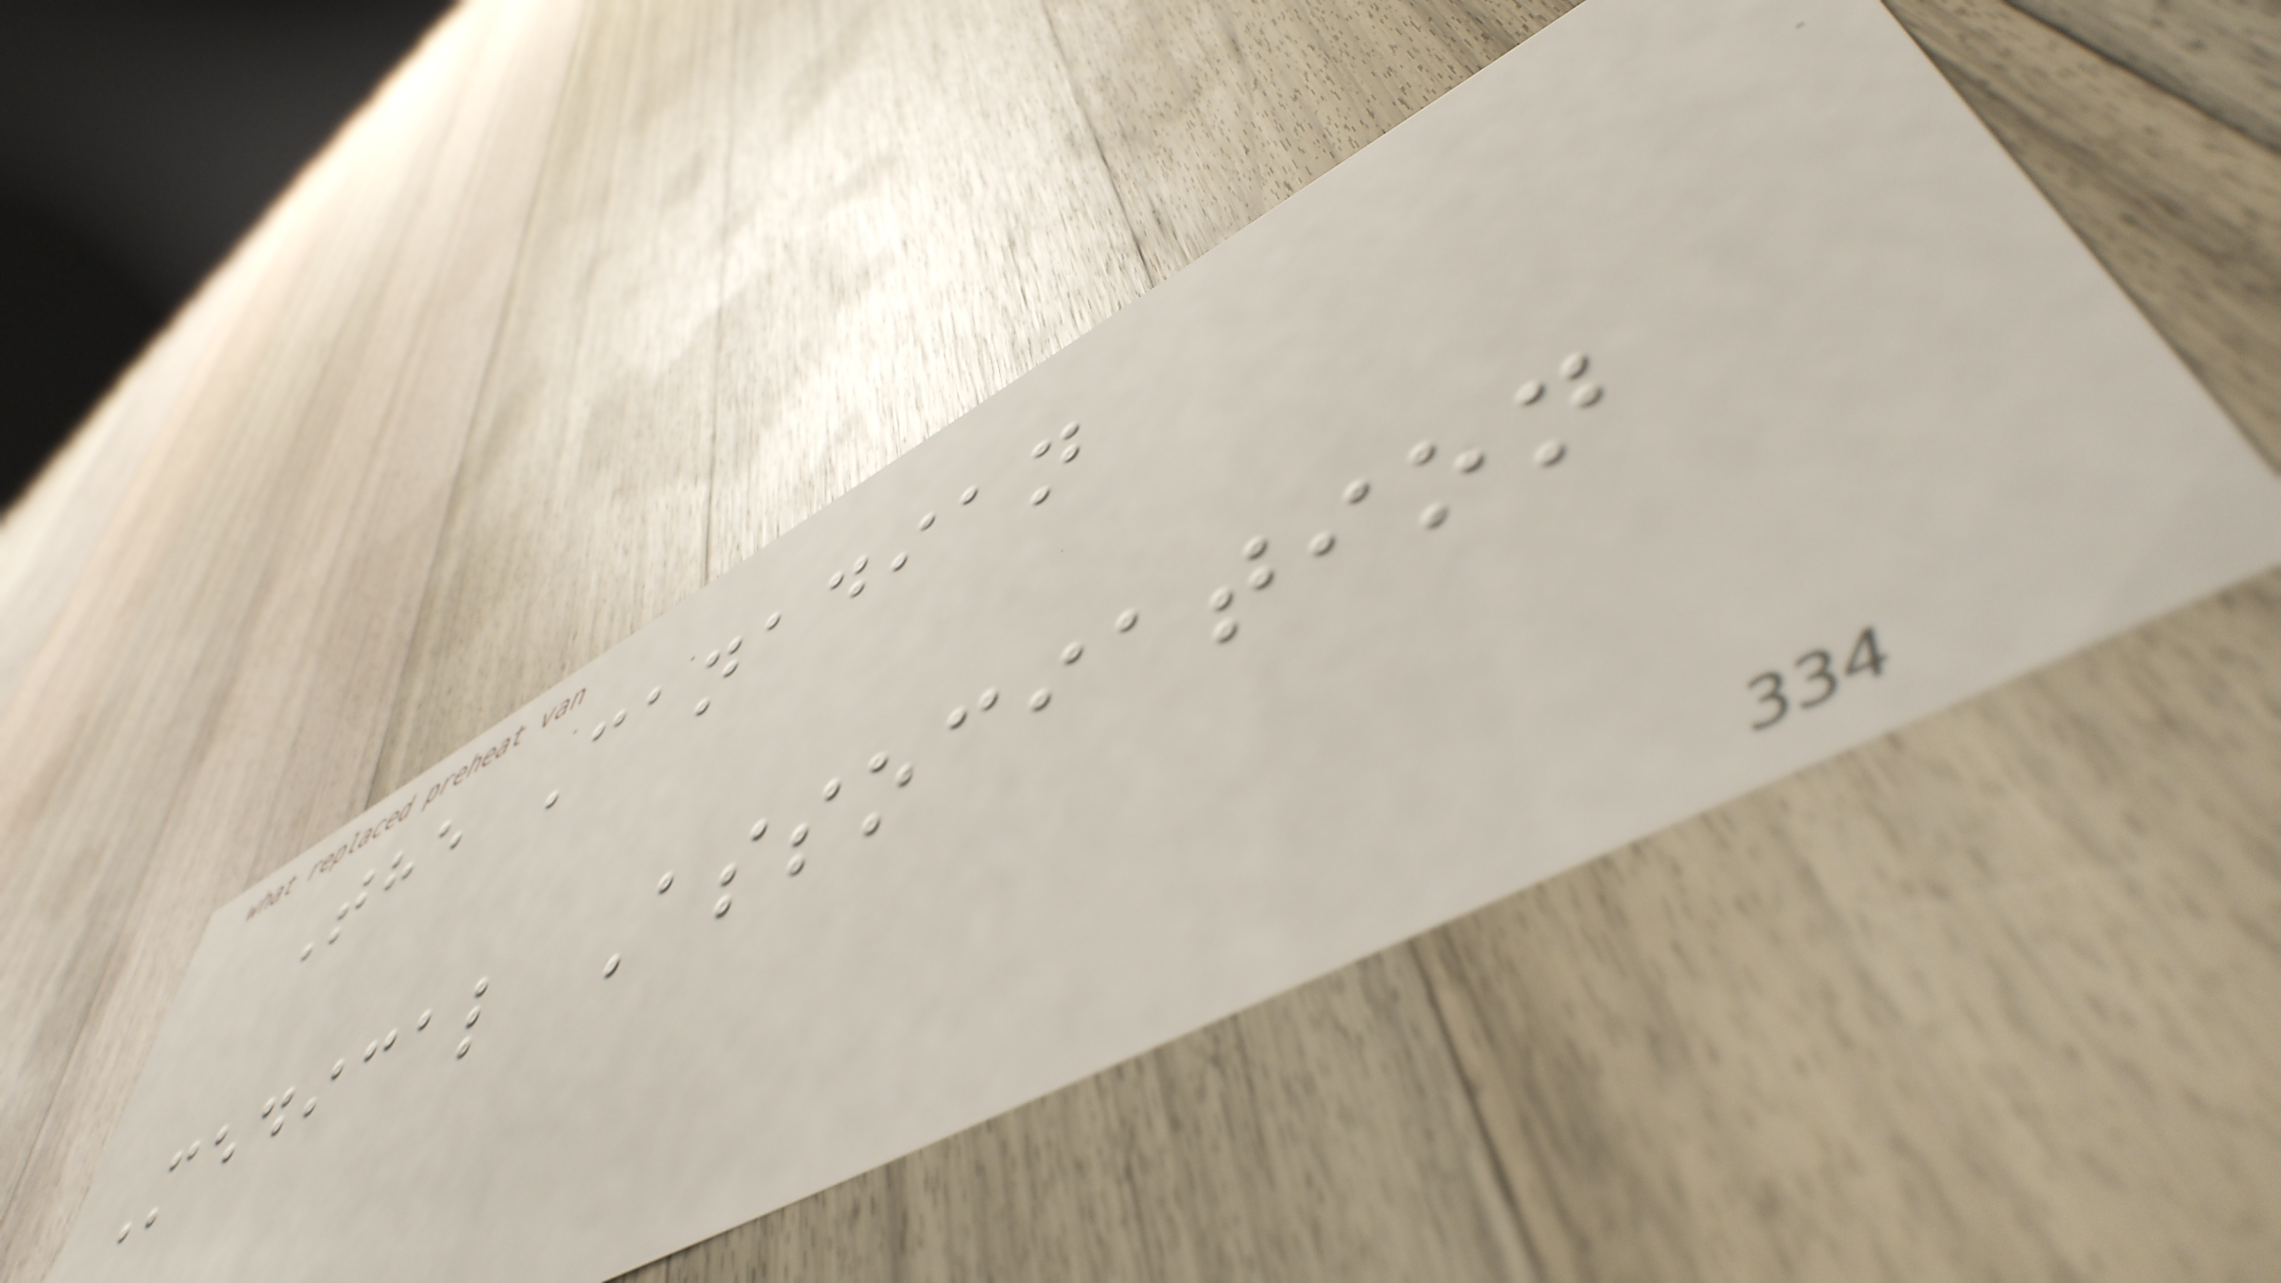The Canadian
Medical Association
